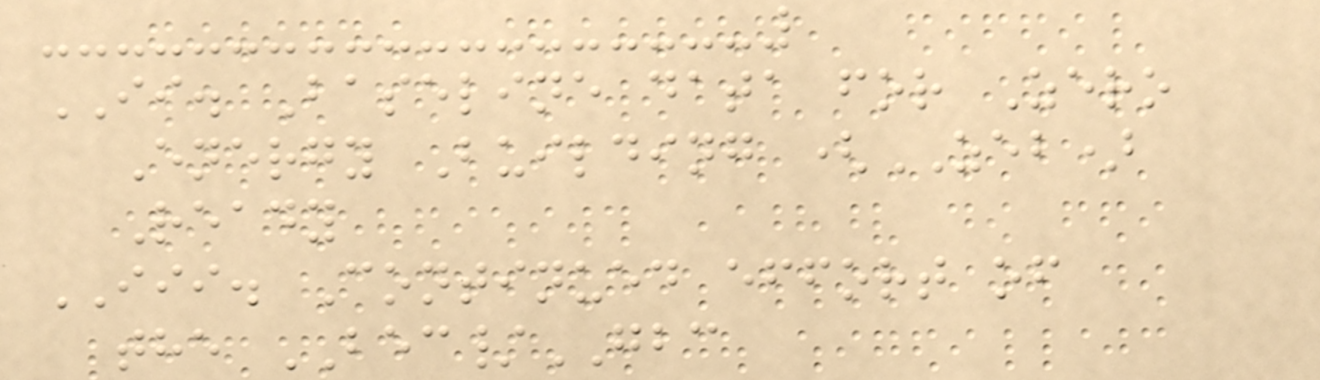II. Baseline data for Zero
Energy Building (ZEB)
Ready
III. Continued effort of
the BEC/GBC
